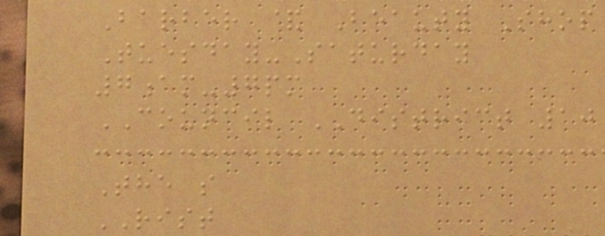Barber & Beauty Shop
Tuesday-Saturday
7am-7pm
COUNCIL DISTRICT 10
The s
RIST
